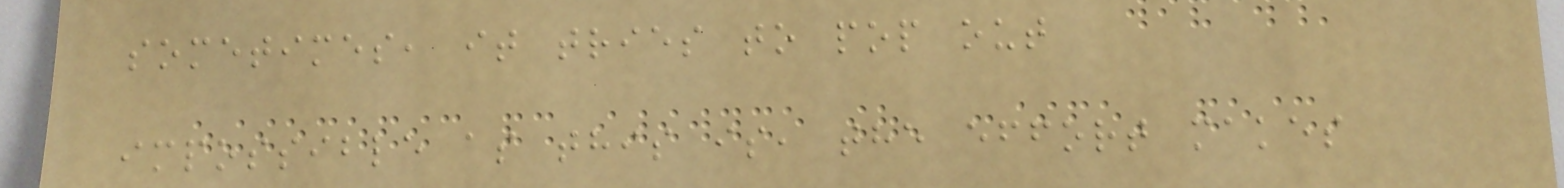sometimes, it tries to pop out
impossible as this is, the effort makes
